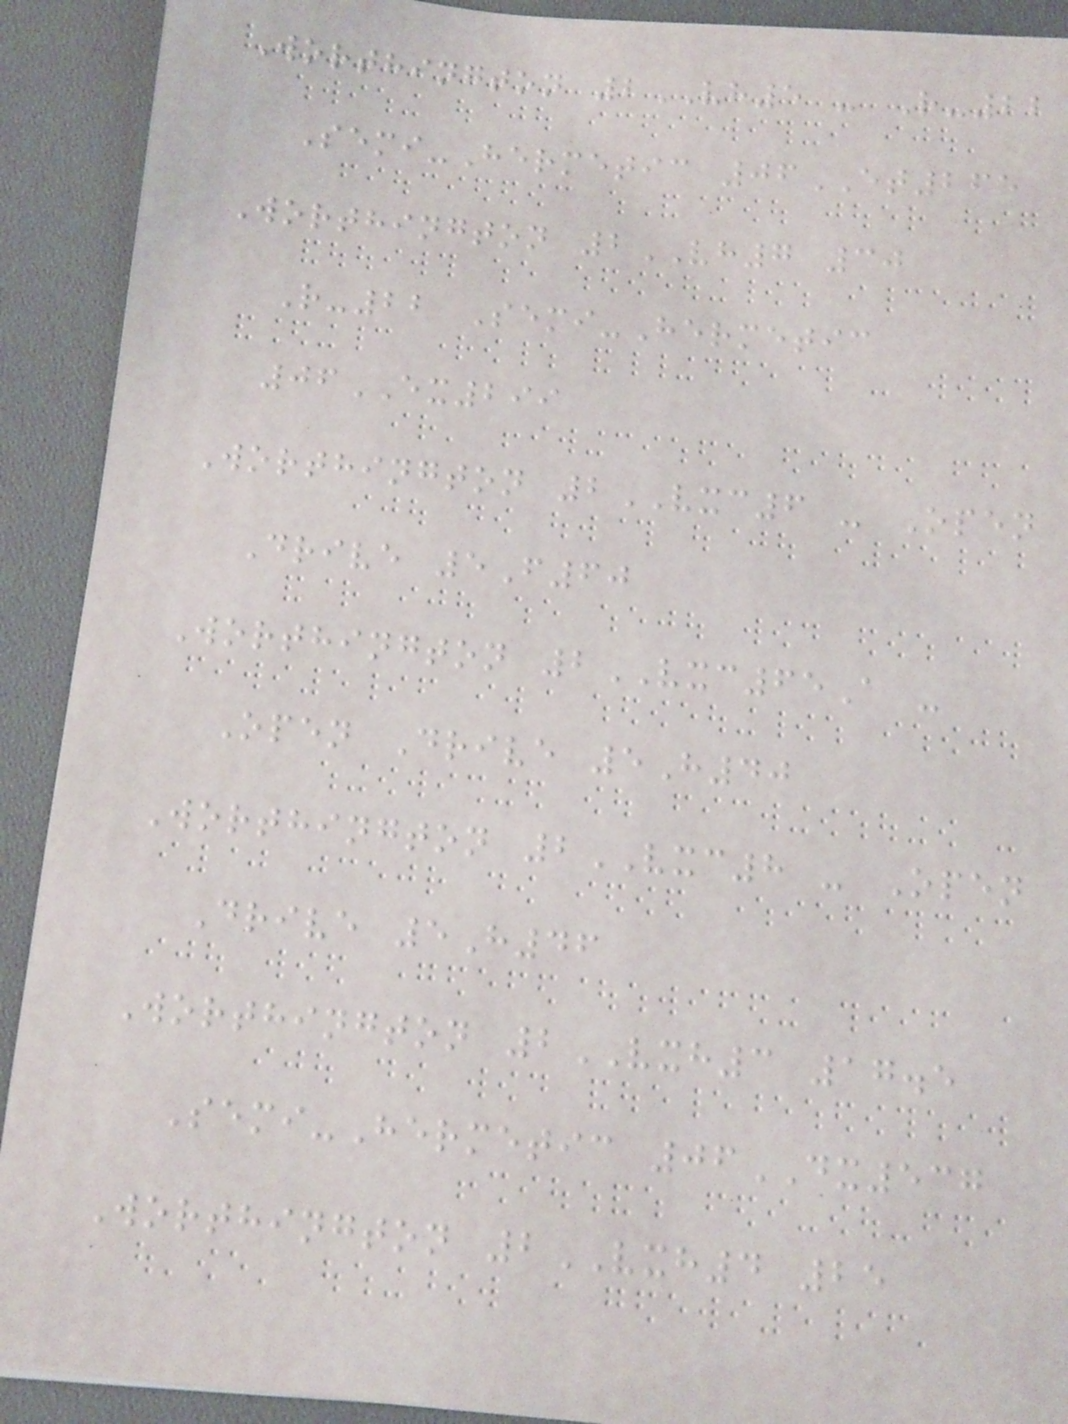Worthington 2VH5 - R-22
Semi-Hermetic 06ET265
Worthington 2VH7 30
R-22 Semi-Hermetic
06EX299
Worthington 2VXC6 - Open
Drive 5F60
Worthington 2VXC65A -
Open Drive 5H40
Worthington 2VXC8 - Open
Drive 5H46
Worthington 2VXH3 17.5
Semi-Hermetic 06DX537
Worthington 2VXH4 25
